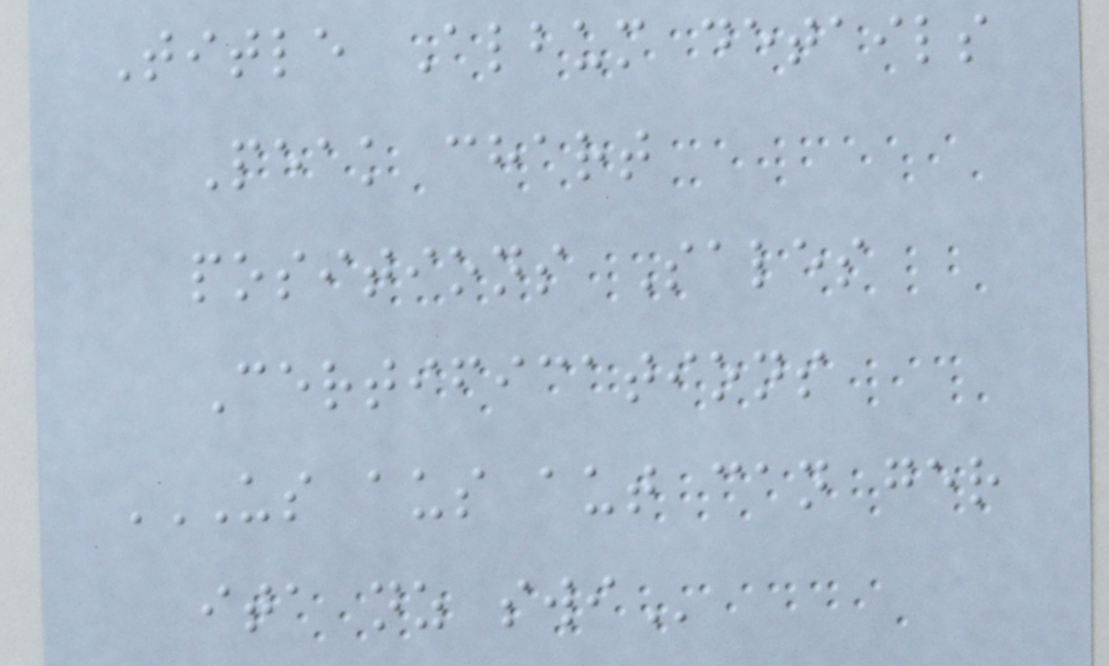Title Album details
Peak chart
positions Sales
Certifications
US AUS AUT CAN GER
ITA NZ SWI
